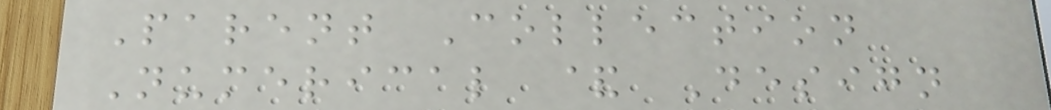Parent Collection
Numerical & Design
